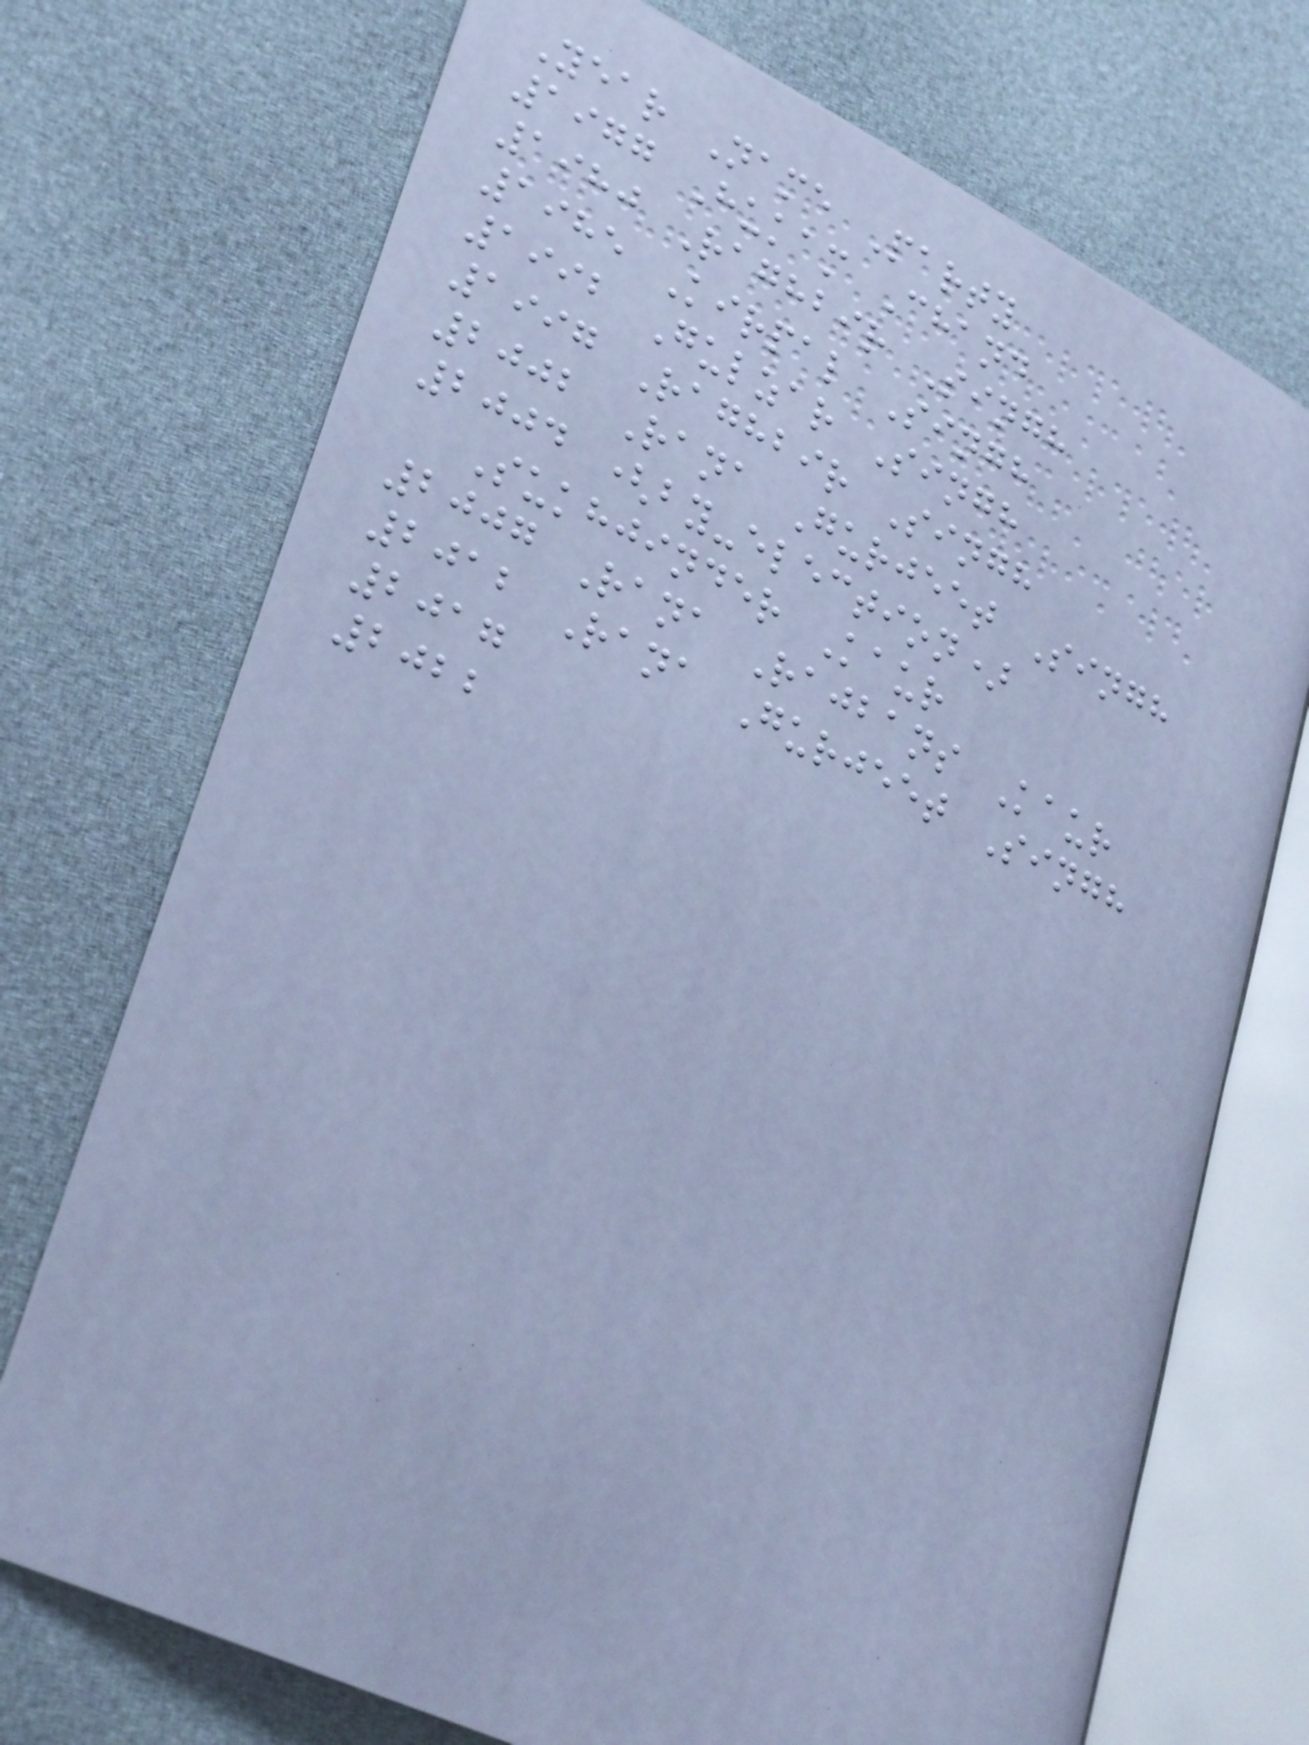Year Name Party
1977 Hukam Chand
1980 Raghbir Singh
1985 Kirpal Singh
1992 Gulzar Singh
1997 Raghbir Singh
2002 Rana Gurjeet Singh
2004 (by-election)
Sukhjinder Kaur
2007 Rana Rajbans Kaur
2012 Rana Gurjeet Singh
2017
2022
